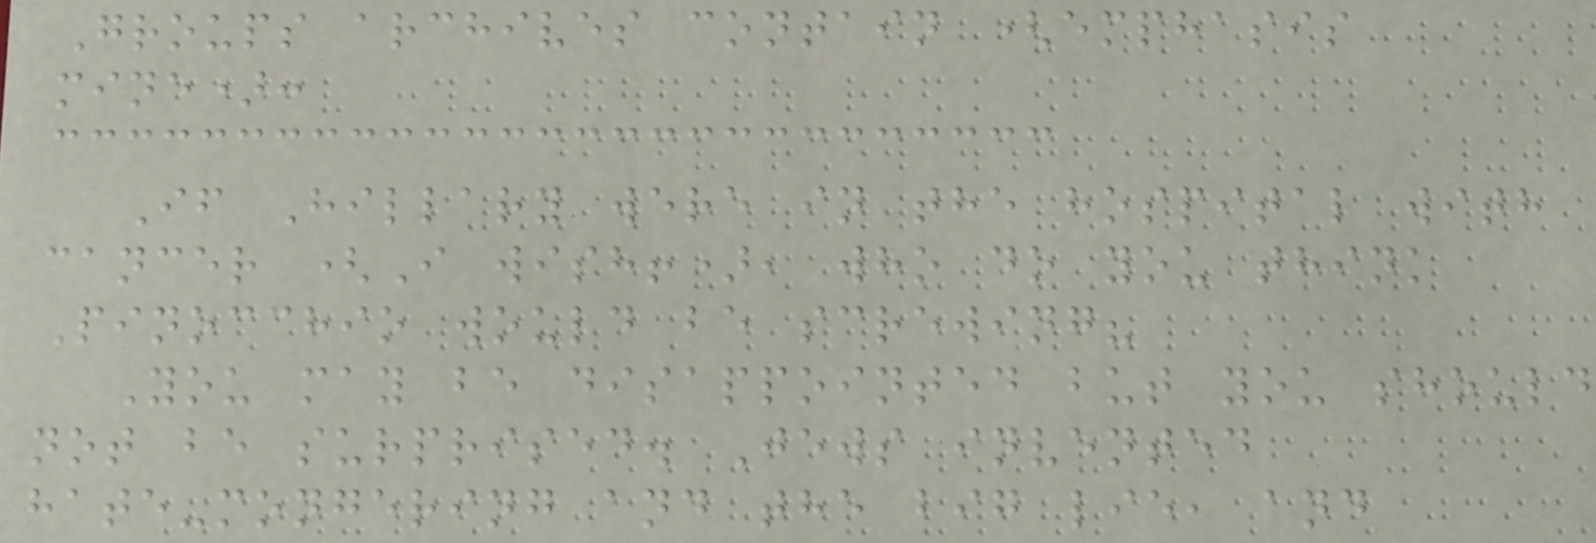Groups archives contain (emphasis
mine):
If Hillary were in the hospital with
cancer (I wish!), who do you think
Pinocchio would be screwing?
You may be disappointed but you should
not be surprised. Jews invented
hate-mongering and the big lie, and
